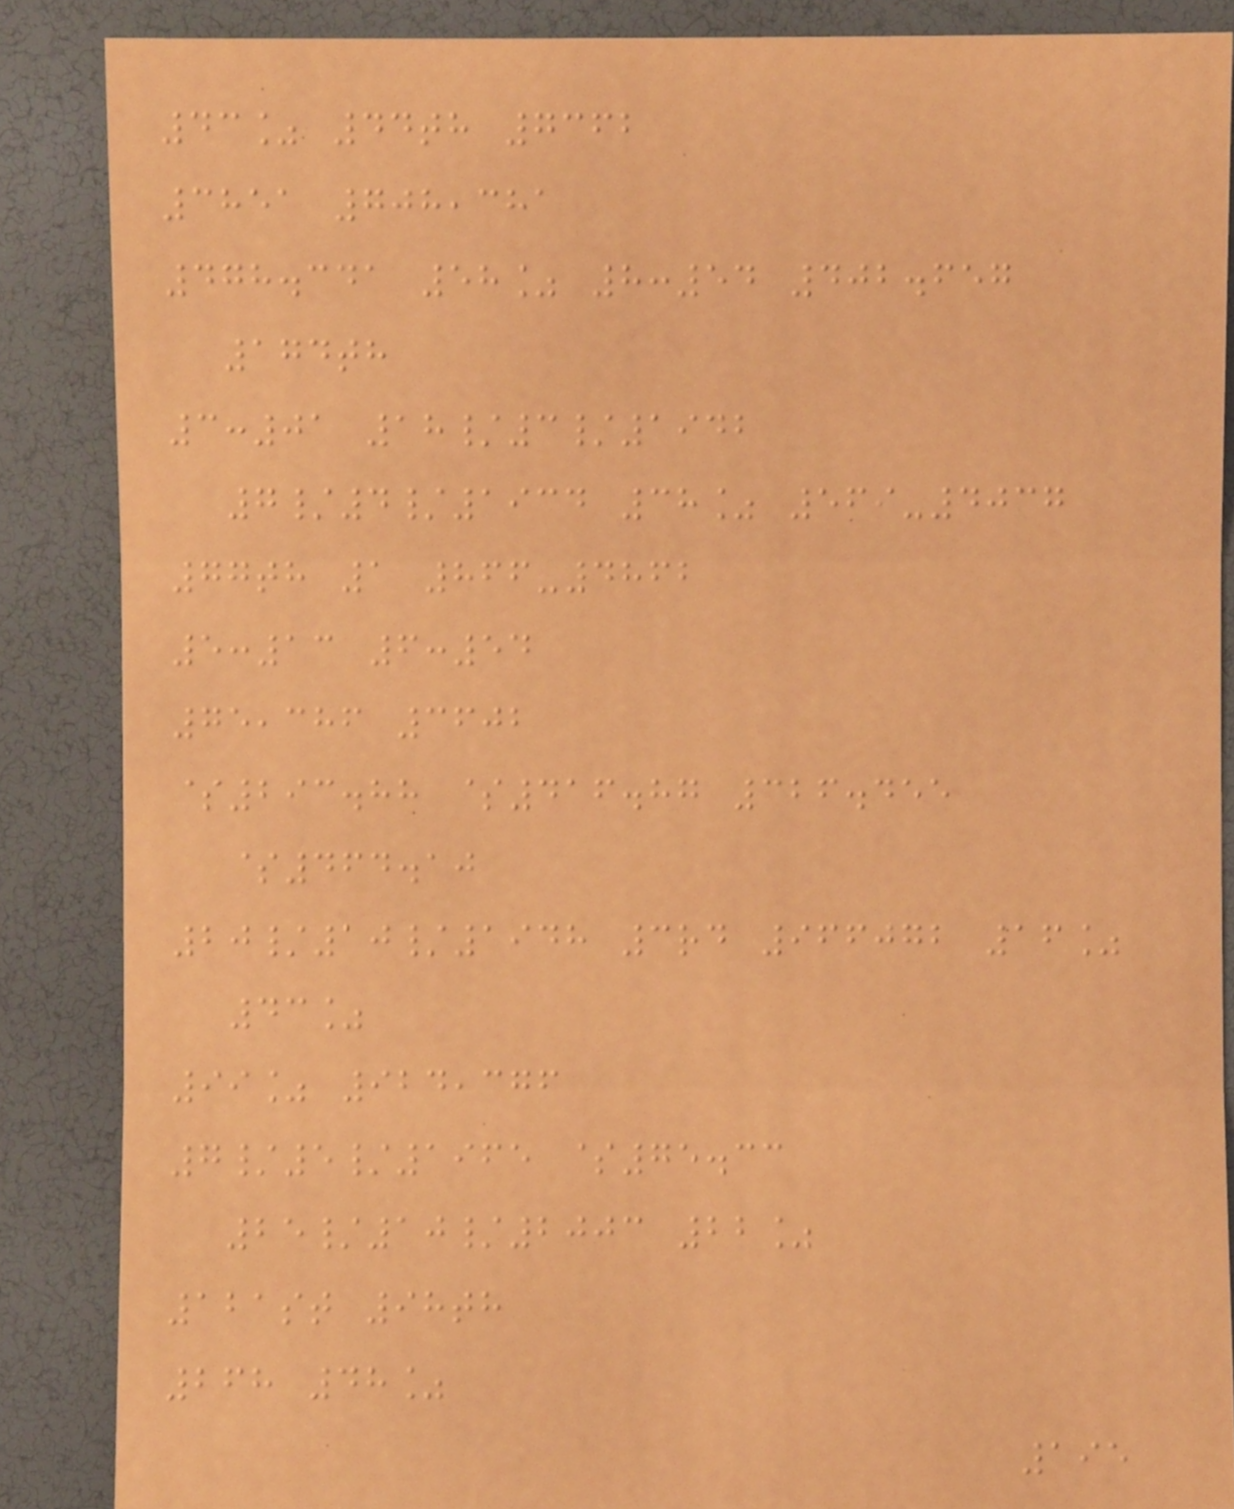43% 44th 7362
3851 708,381
478.341 58% 8:54 402.657
174th
3:01 18/3/1942
7/4/1934 38% 569-4037
77th 1 866-4862
5:13 6:54
75,386 3602
$293.88 $416.87 326.455
$464.10
20/10/1948 3rd 966072 16%
43%
99% 924,376
7/5/1965 $75.33
25/10/2003 22%
121st 98th
268 48%
195
